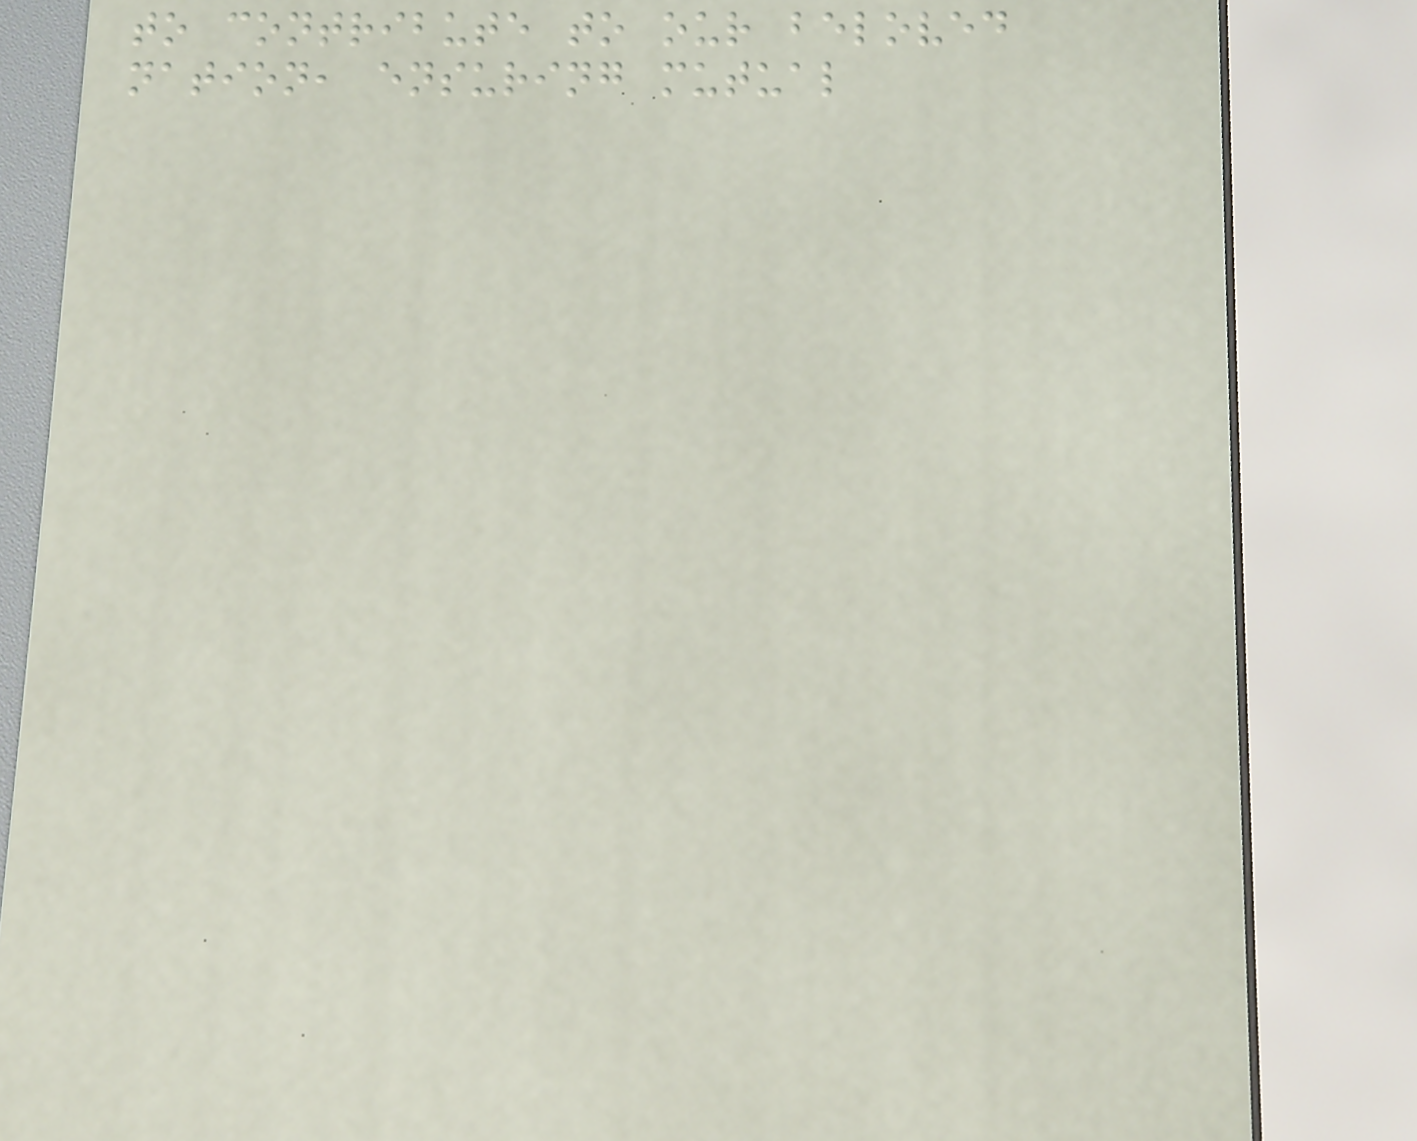to contribute to our beloved
nation, ensuring mutual
